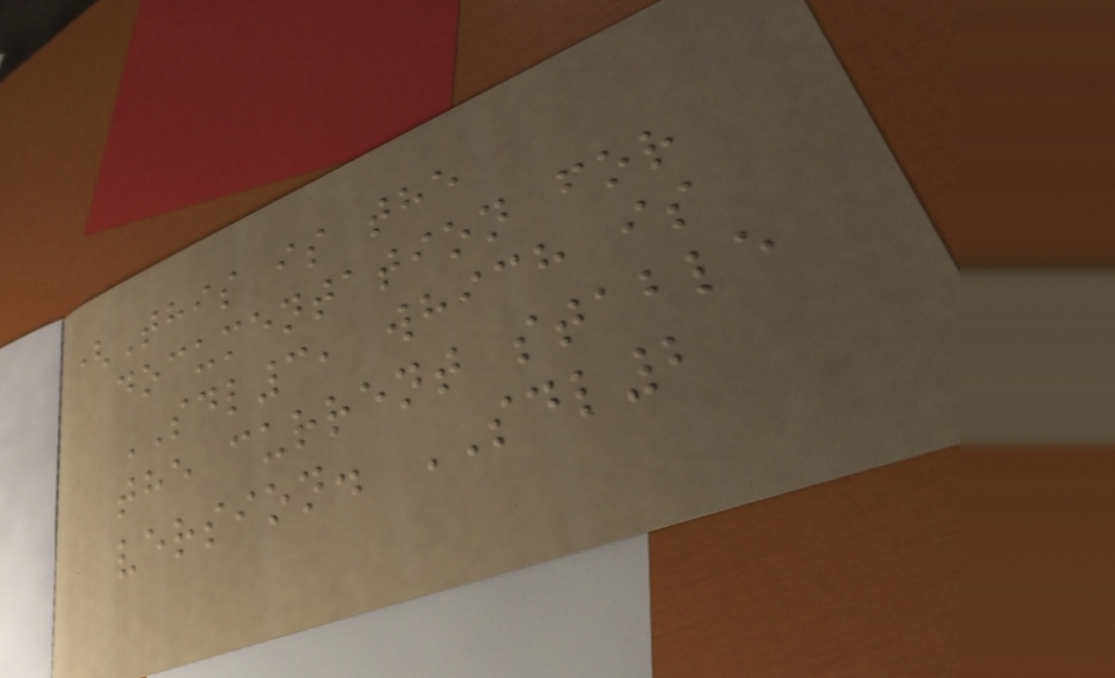(This is the
documentation for
SDL3, which is
the current stable
version. SDL2
